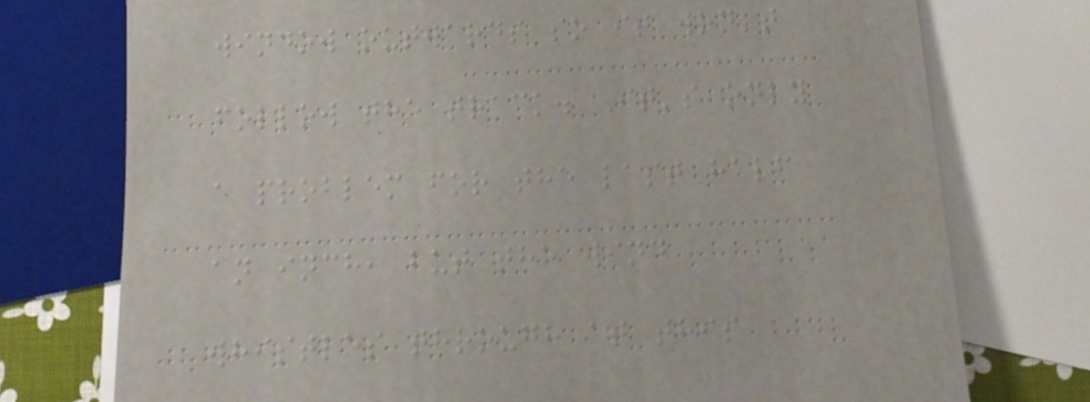window outwards so it won't
follow the track. It's only
a problem for the last half
an inch, but the wind
whistles through at this
